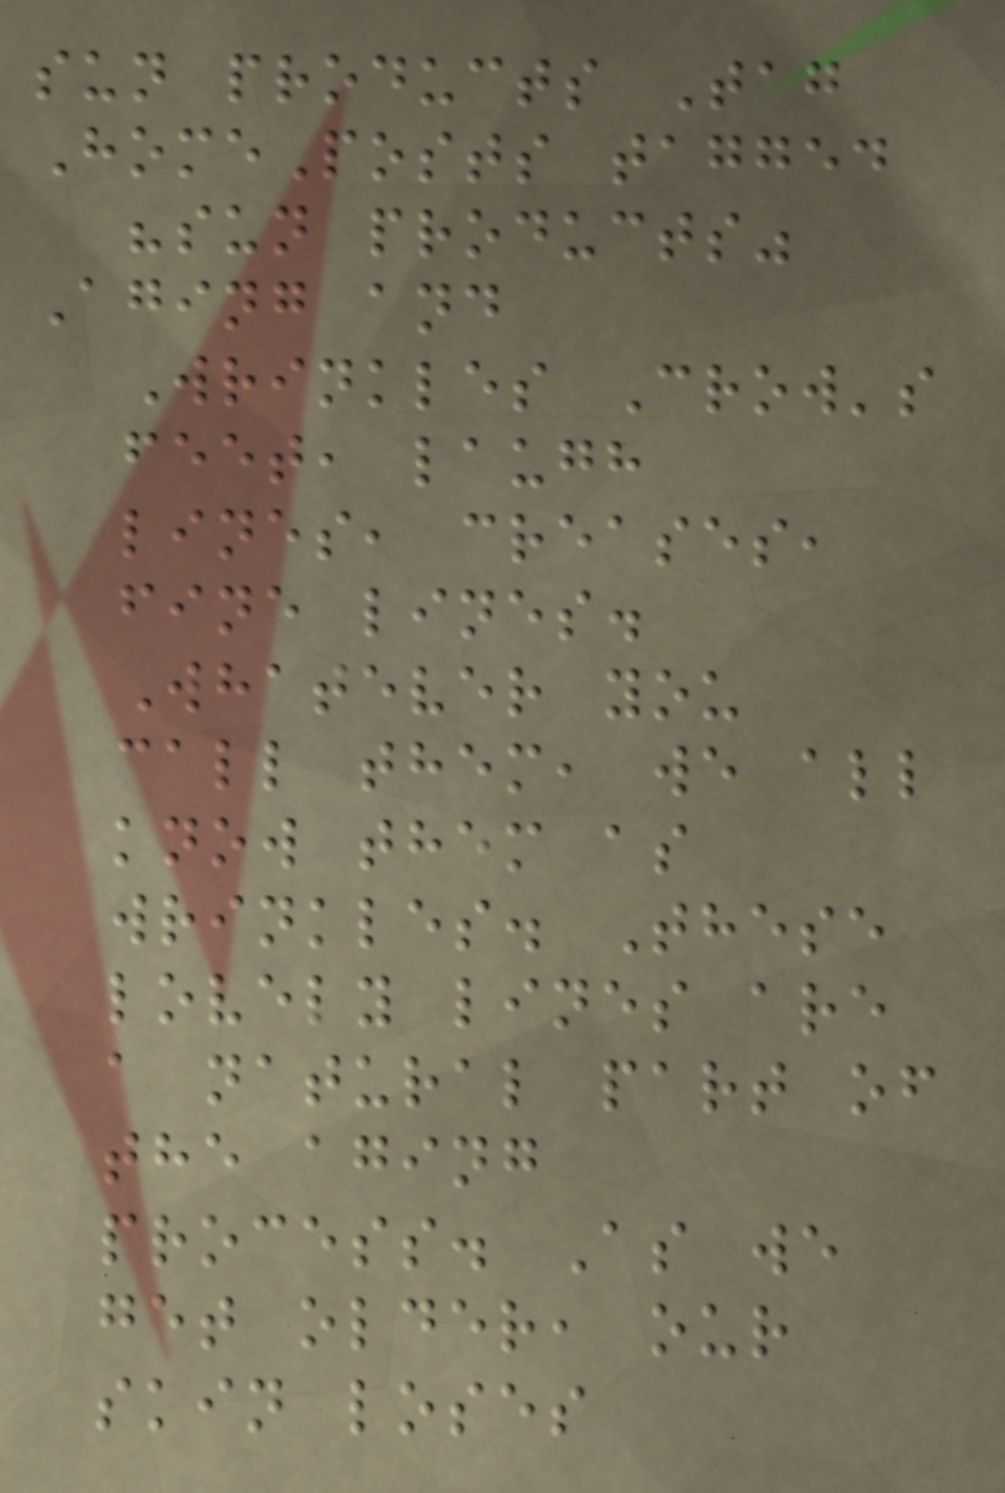sun products Tag
HomePosts tagged
"sun products"
Aging and
Wrinkles Crow's
feet, laugh
lines, creases,
fine lines.
Whatever you
call them, we all
know them as
wrinkles. These
lovely lines are
a natural part of
the aging
process. As we
get older, our
skin loses
